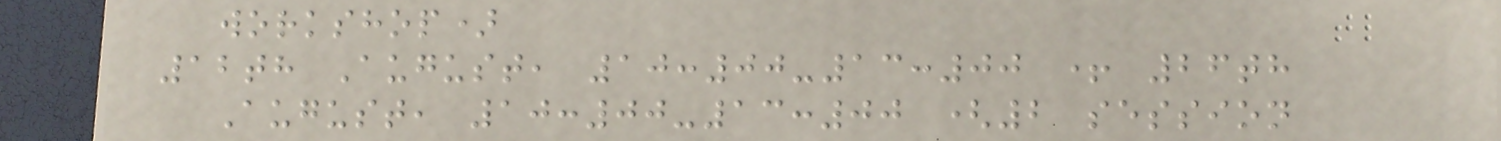workshop)
12th August, 10:00-13:00 + 26th
August, 10:00-13:00 (2 session
